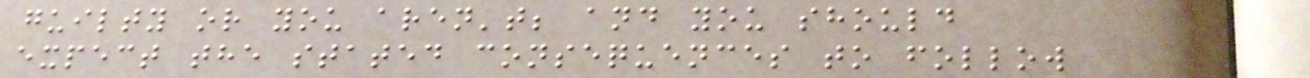guilty or you aren't; and you should
expect the stated consequences to follow
